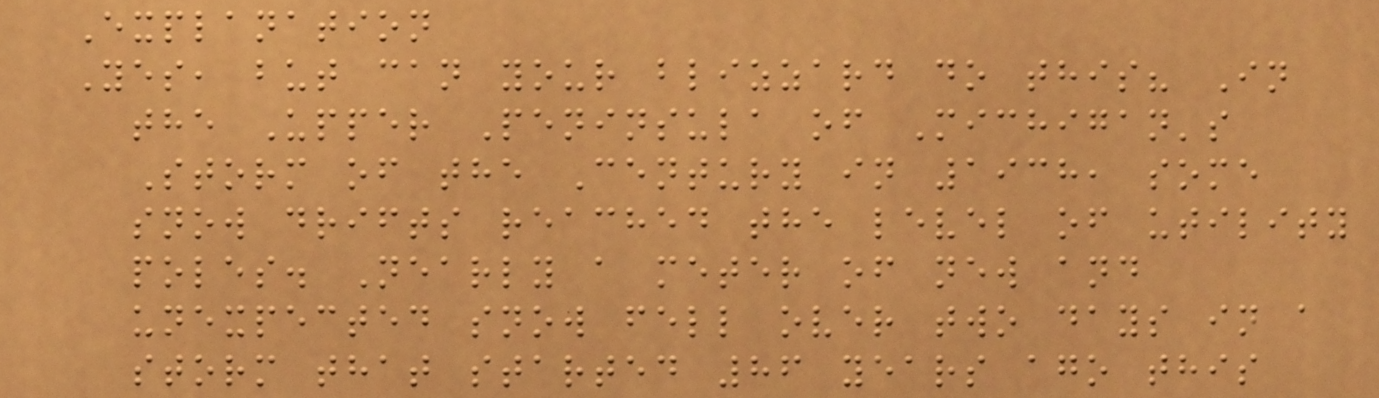Explanation
Yes, but can your blizzard do this? In
the Upper Peninsula of Michigan's
Storm of the Century in 1938, some
snow drifts reached the level of utility
poles. Nearly a meter of new and
unexpected snow fell over two days in a
storm that started 86 years ago this
